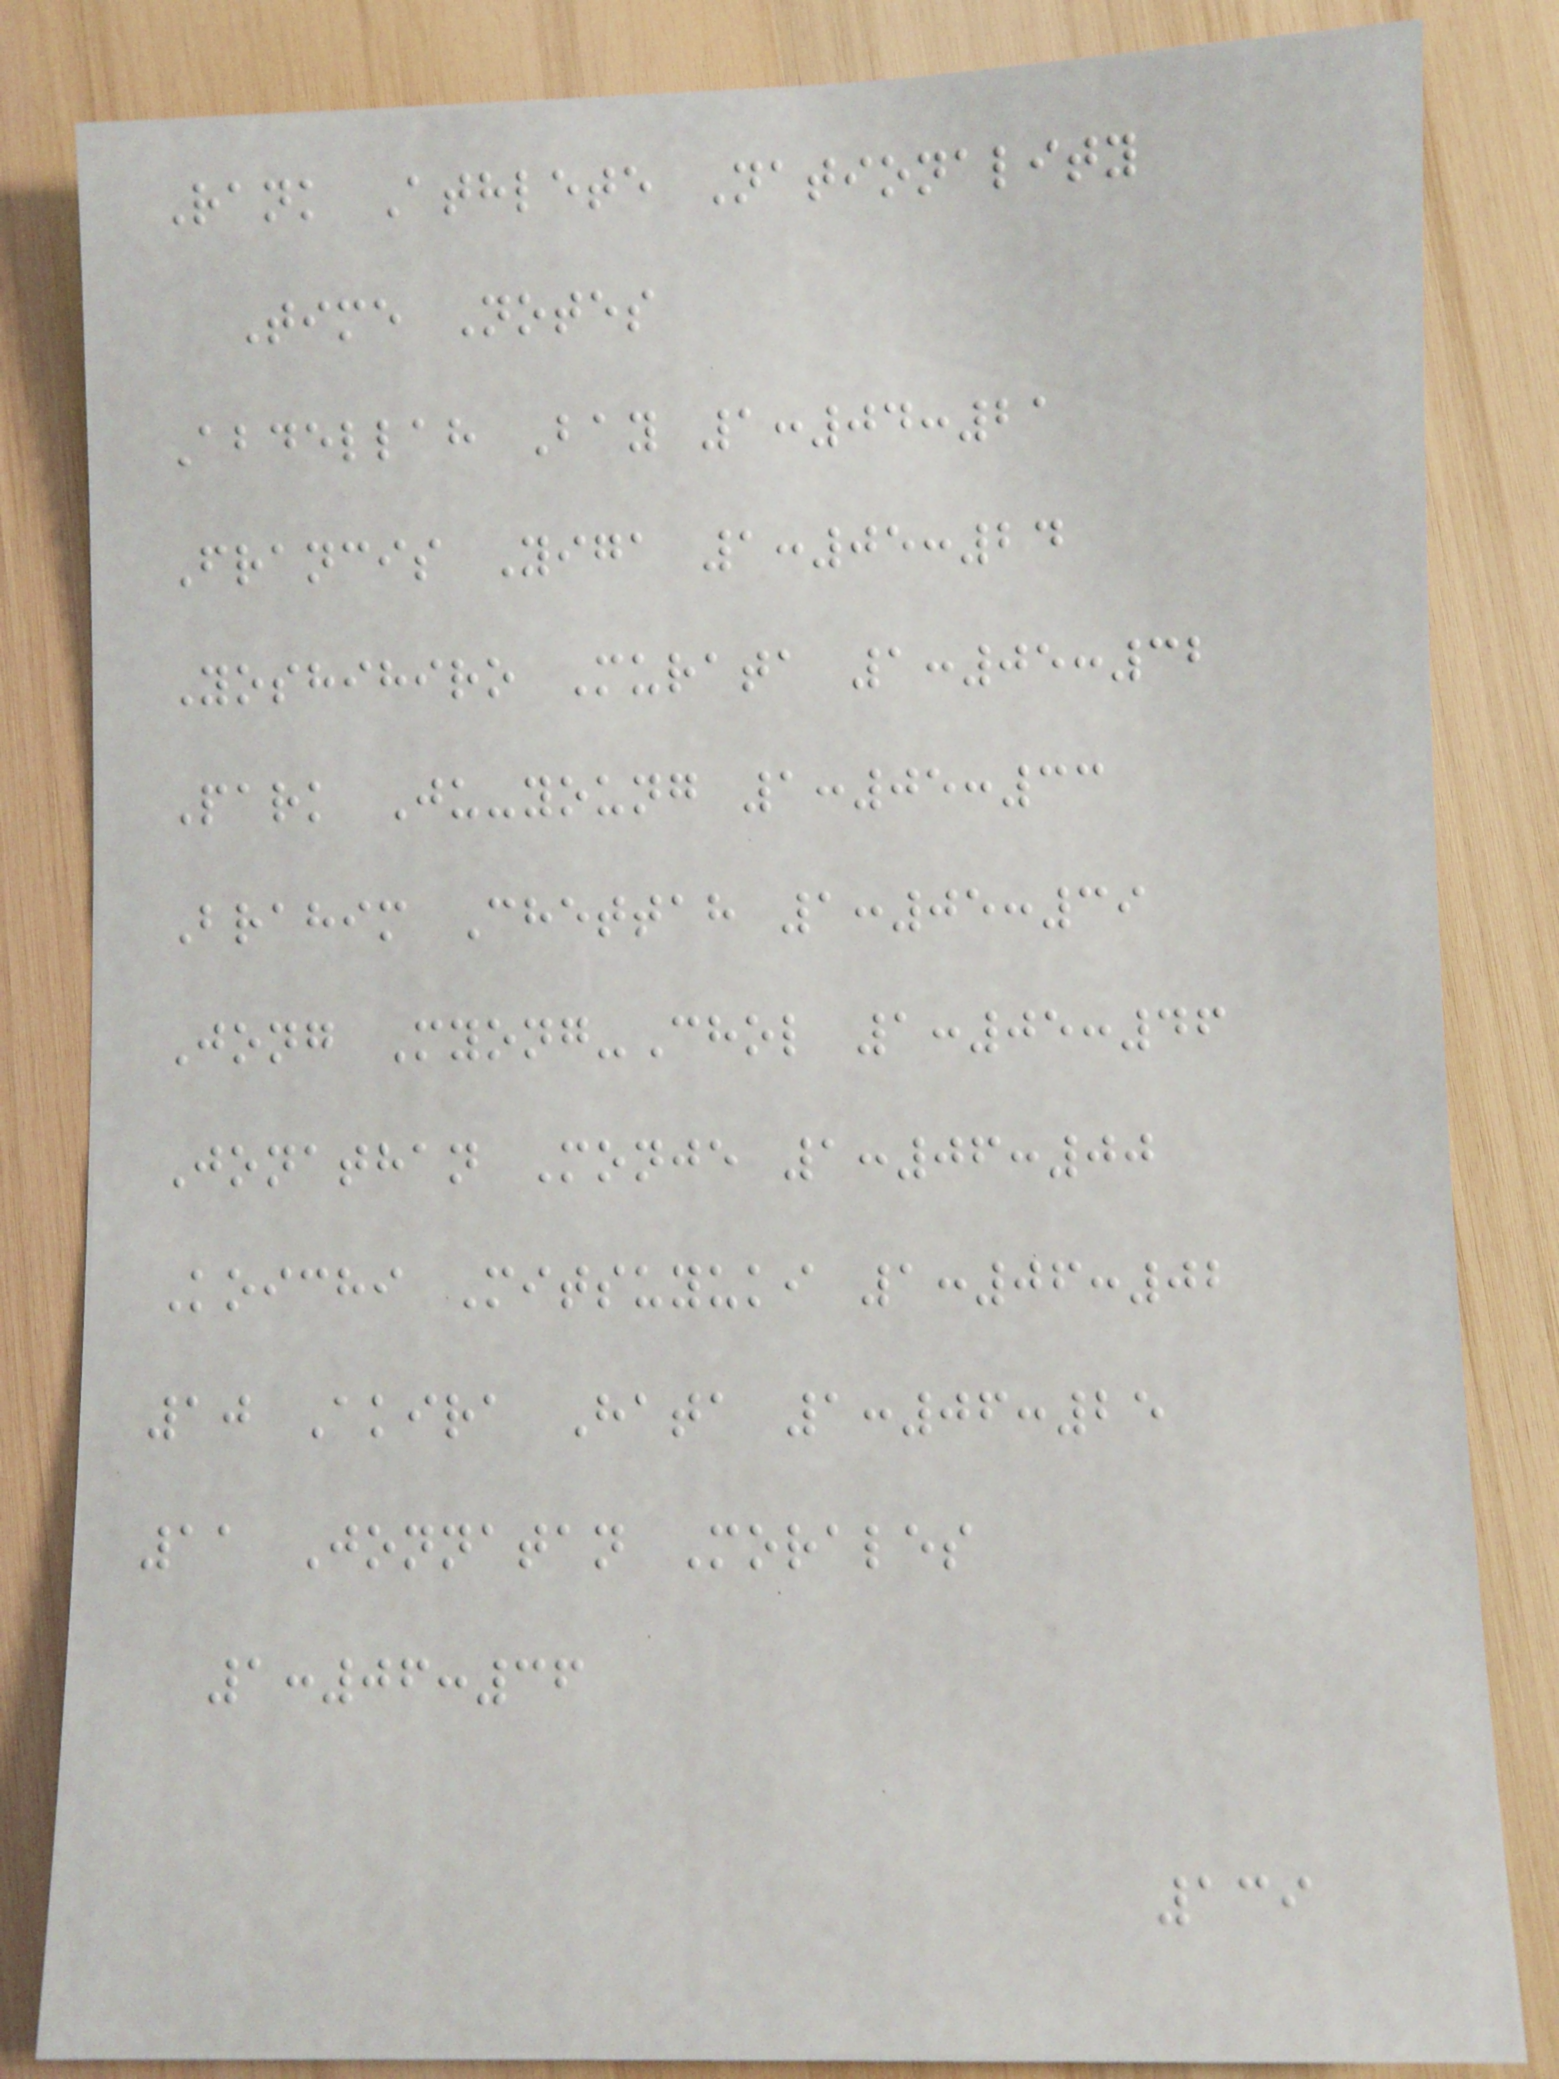Rank Athlete Nationality
Time Notes
Abdellah Bay 1:04:21
Francis Yiga 1:05:24
Yoshihiro Murata 1:05:32
Park Ju-young 1:05:33
Brahim Chettah 1:05:39
Jong Myong-Chol 1:05:46
Jonathan Monje 1:06:00
Koichi Mitsuyuki 1:06:02
10 Akira Hata 1:06:25
11 Jonnatan Morales
1:06:36
139
